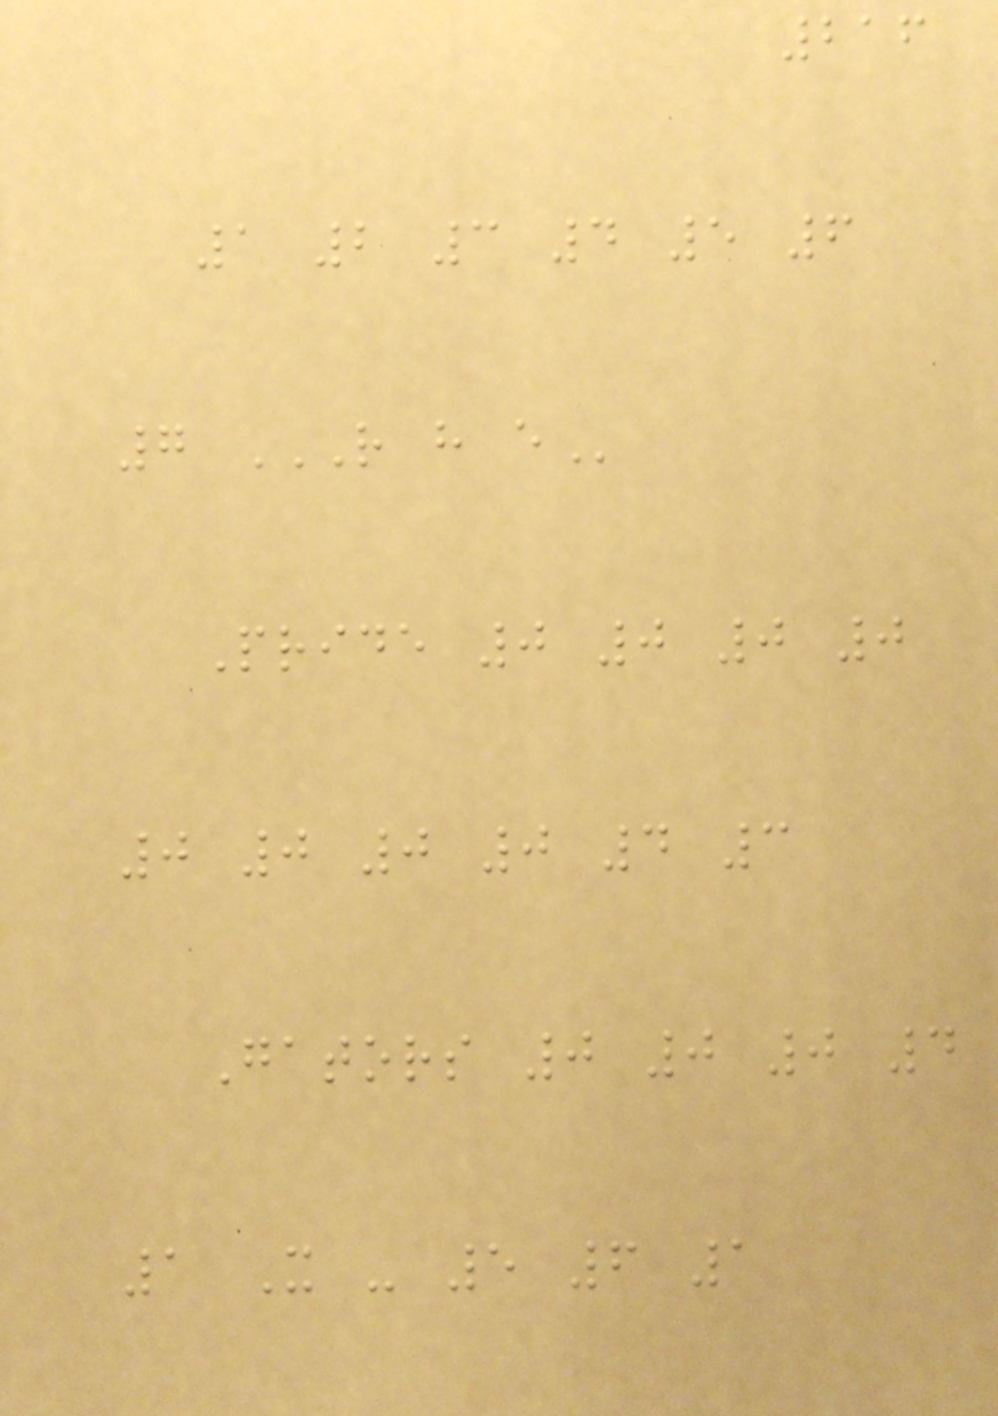216
1 2 3 4 5 6
7 R H E
Pride 0 0 0 0
0 0 0 0 4 3
Gators 0 0 0 4
1 X - 5 6 1
